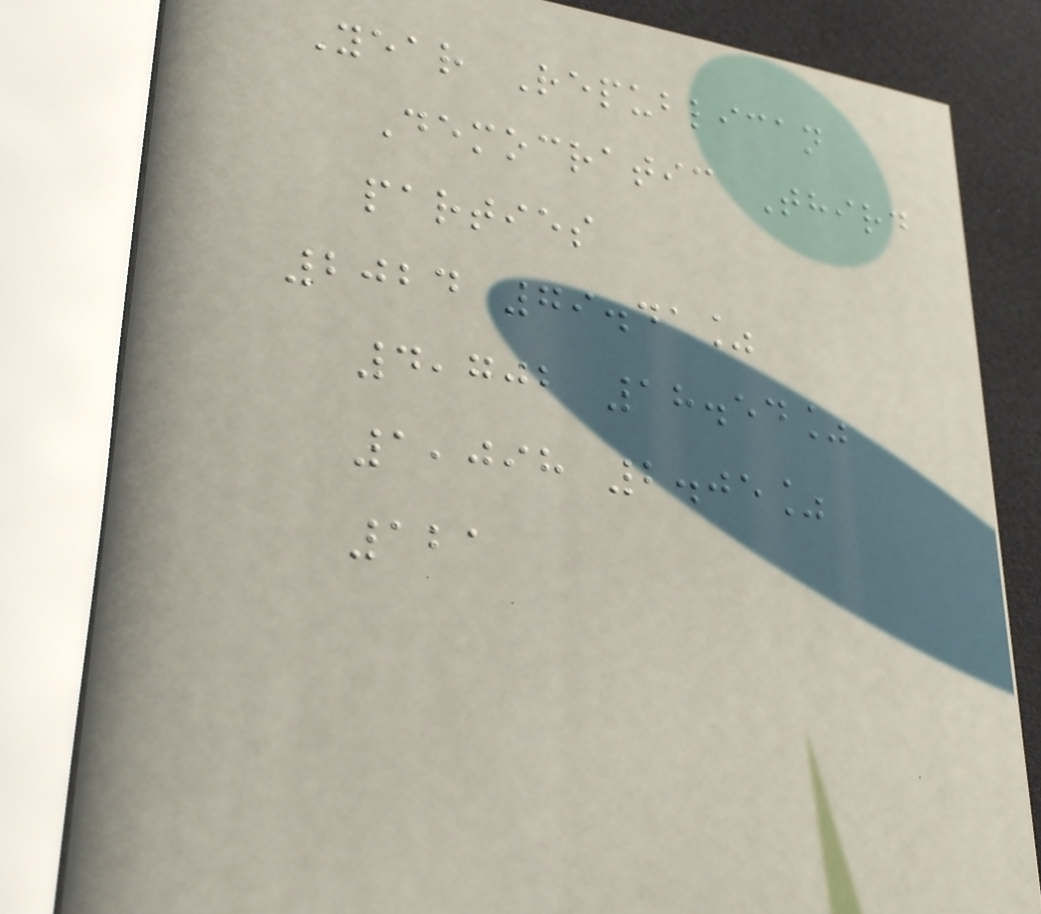Year Republican
Democratic Third
parties
2024 79.41%
4,702 18.54%
1,098 2.05%
121
